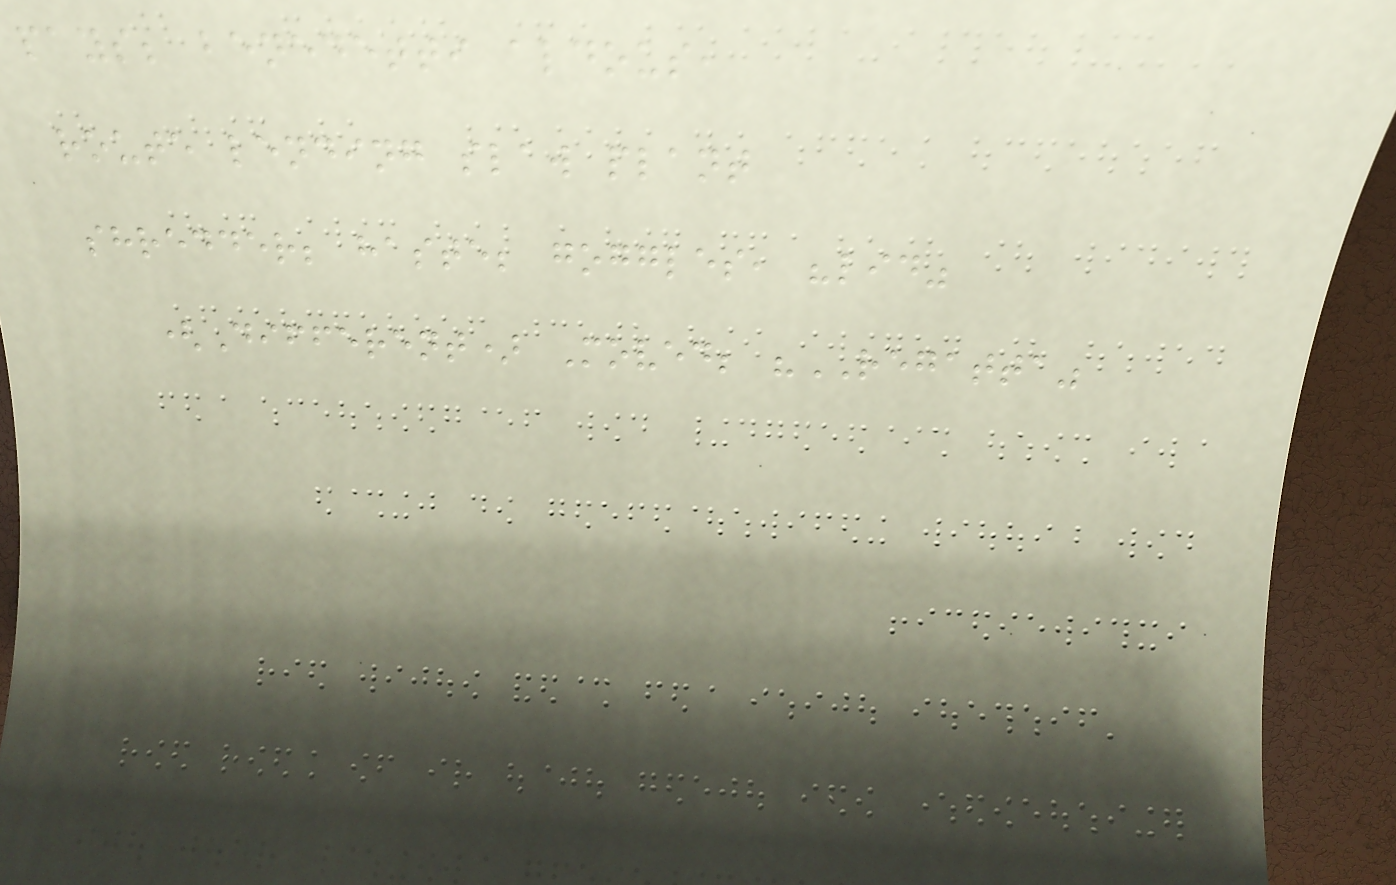pays; benedetti aldous,
route lending slaw plant
shredder; haste; goggles, "lid"
(Different) Moved; "REGATTA"
